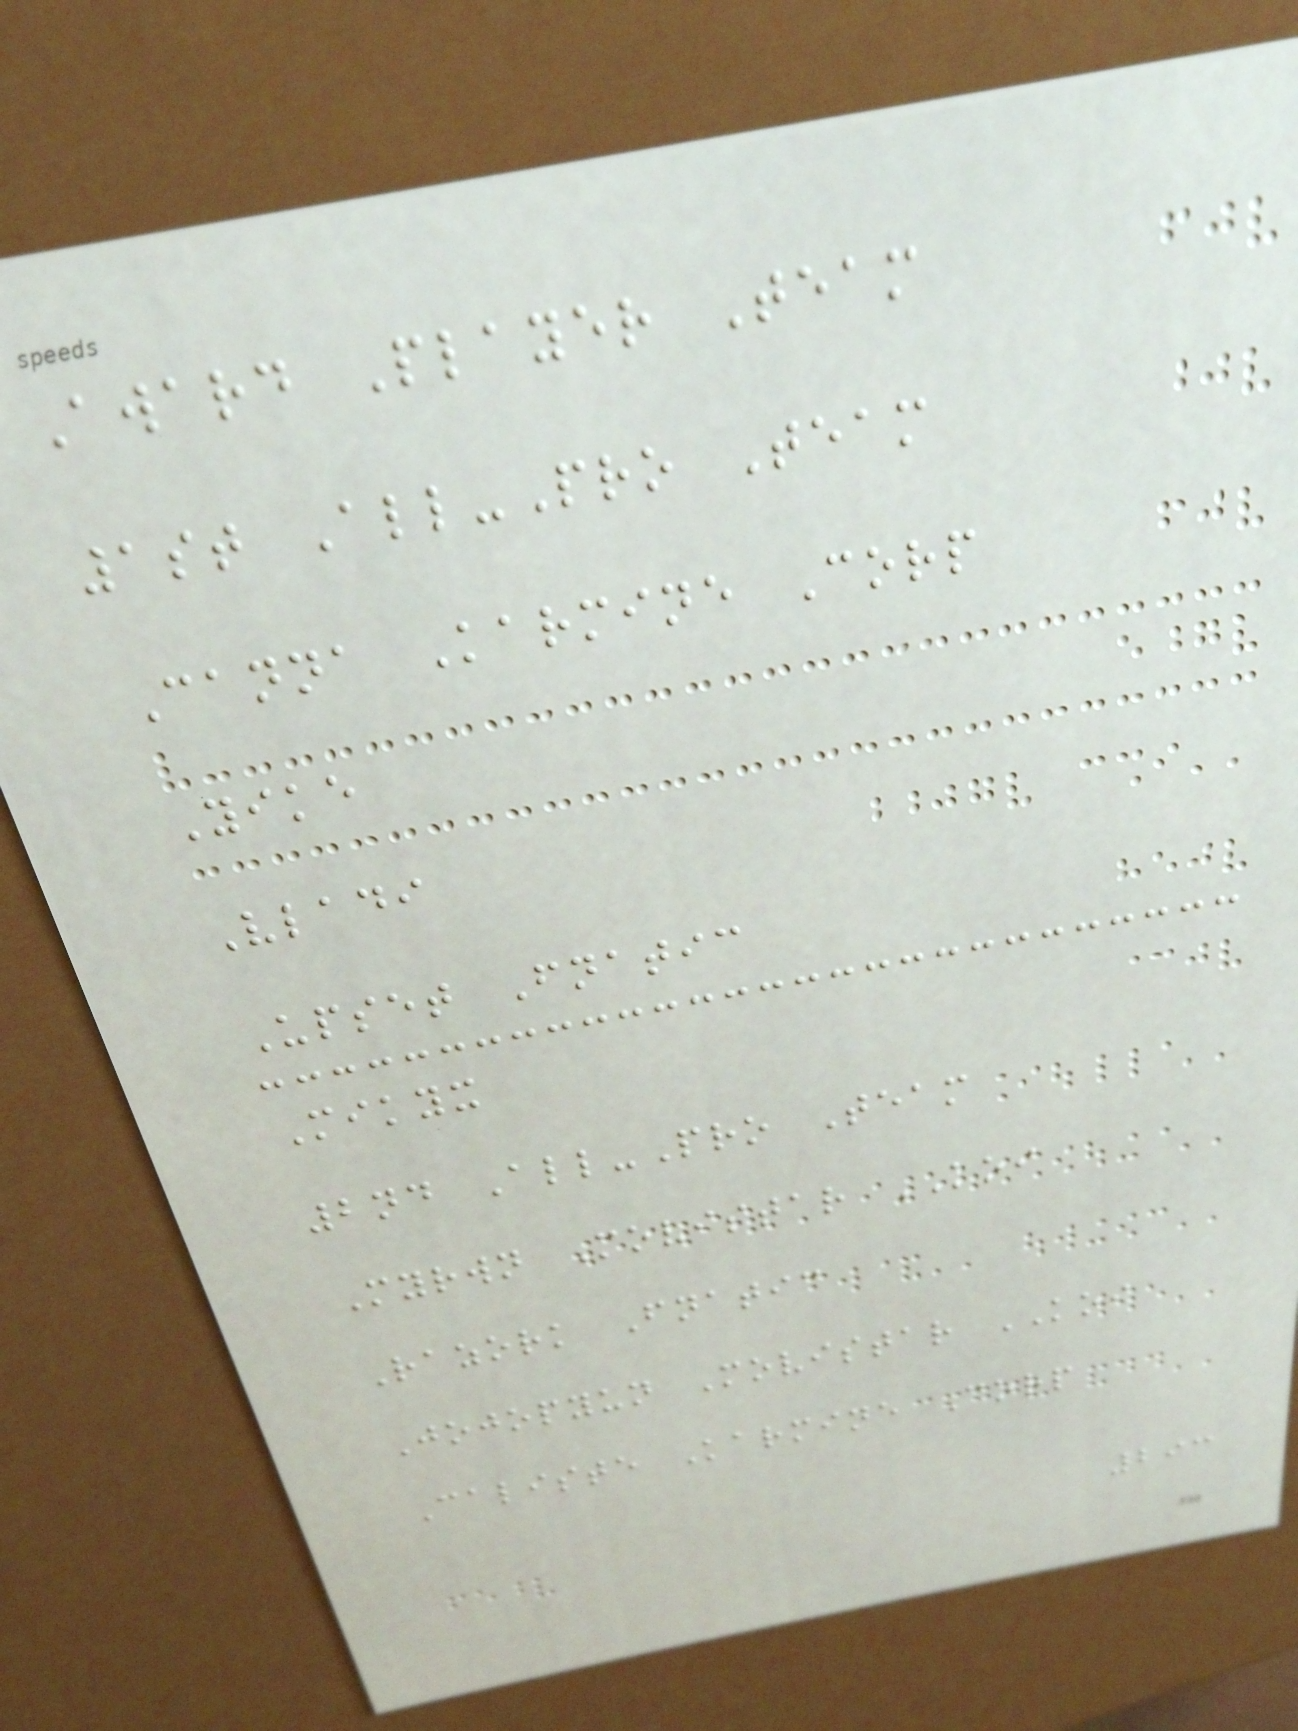Award Player Team
1st All-Pro Team
Canna Karmine Corp
Yike
Vladi
Upset Fnatic
Mikyx
2nd All-Pro Team
Myrwn Movistar KOI
Razork Fnatic
Jojopyun Movistar KOI
Caliste Karmine Corp
293
